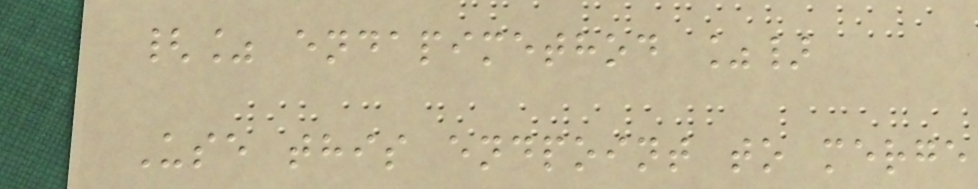{% endapimethod %}
Use this endpoint to merge
